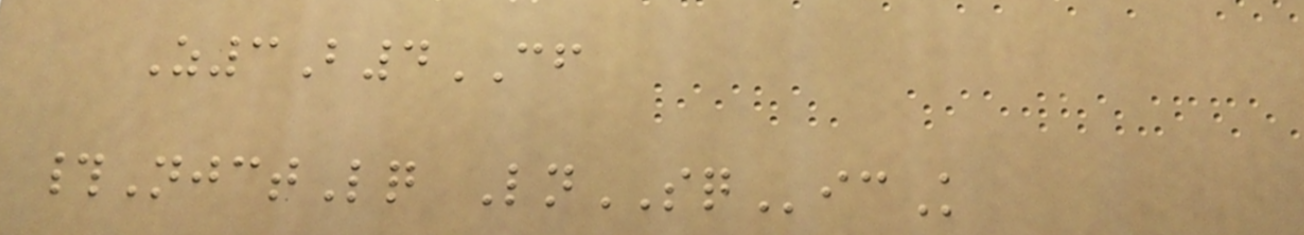Z3B4CF
#NjctLq LnSQicK
